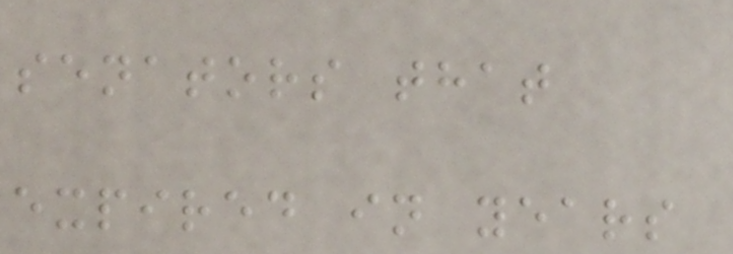senators that
expired in years
